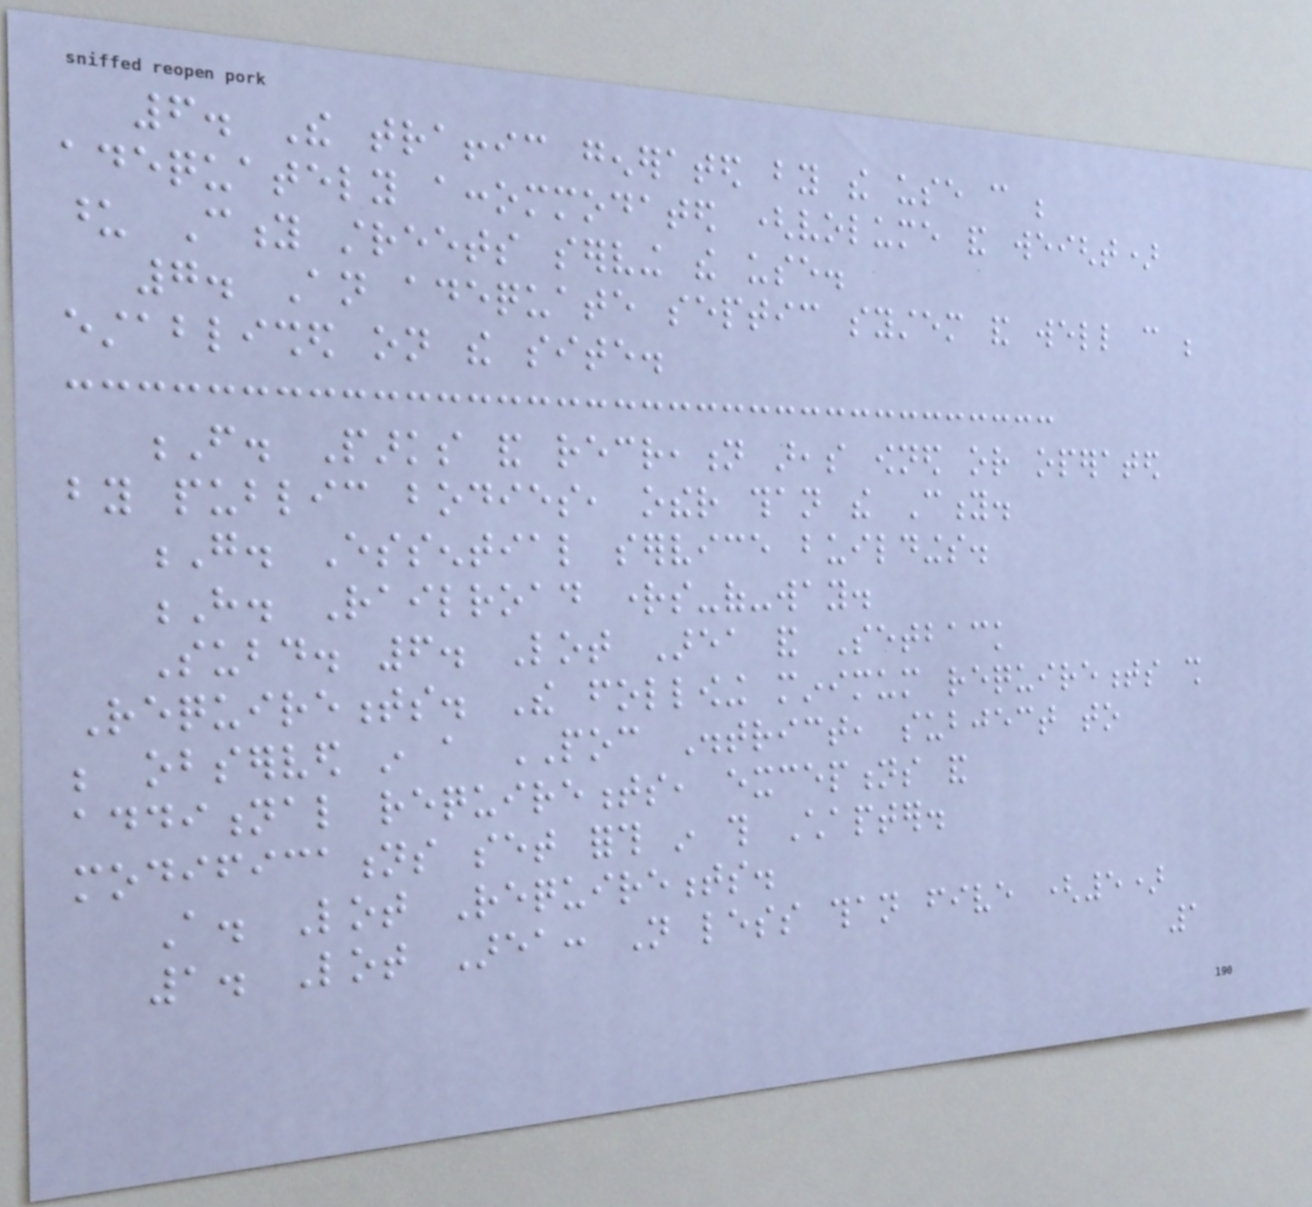6. The traffic generated by the use can be
adequately accommodated (volume and weight)
upon City streets serving the use.
7. An adequate septic system and well can be
established on the site.
F. Parks and recreation areas owned or operated
by public bodies, other than the City.
G. Essential service buildings.
H. Railroad rights-of-way.
Subd. 6. Lot Area and Setback
Requirements. The following minimum requirements shall
be observed in a POC District, subject to
additional requirements, exceptions and
modifications set forth in this Chapter.
A. Lot Requirements.
1. Lot Area: Not less than five (5)
1
